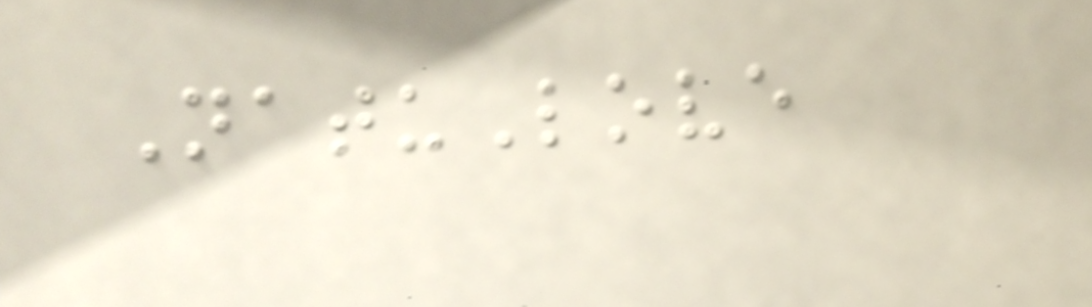NatuLove
